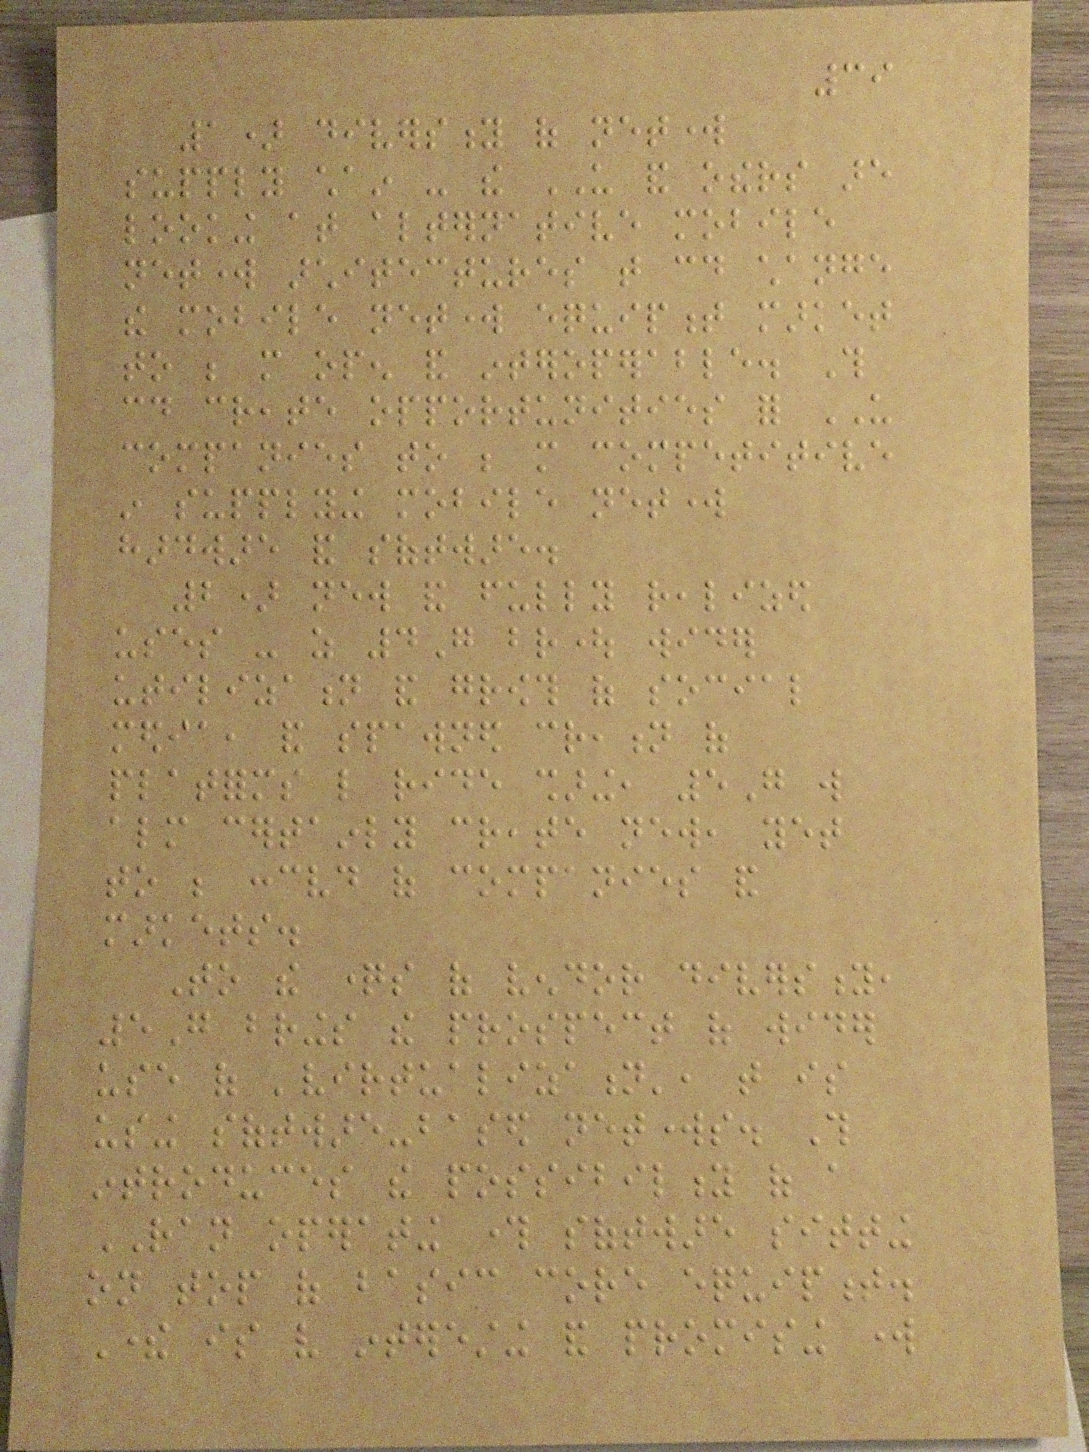39
1) diversity of network
supply chain - the US and others are
looking at alternative mobile
network architectures that could change
the mobile network equipment market
to be more open and interoperable. This
could create opportunities for US
companies to be more competitive
in supplying mobile network
hardware and software.
2) new and fully realized
uses - as 4G brought wider
utilization and growth of social
media, and spawned creation of
platforms like ride sharing, 5G will
almost certainly create new, yet
to be conceived of companies and
markets.
To the questions of vendor diversity,
5G brings the prospect of wider
use of 'virtualization', that is
using software-based networks. This
introduces the possibility of a
RAN operating through software sitting
on top of basic core equipment.
There is very interesting and promising work
